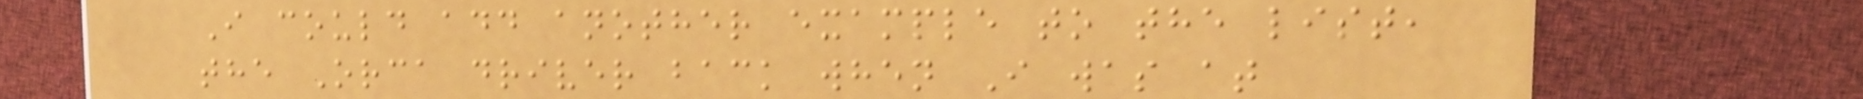I could add another example to the list,
the Orca driver back when I was at
